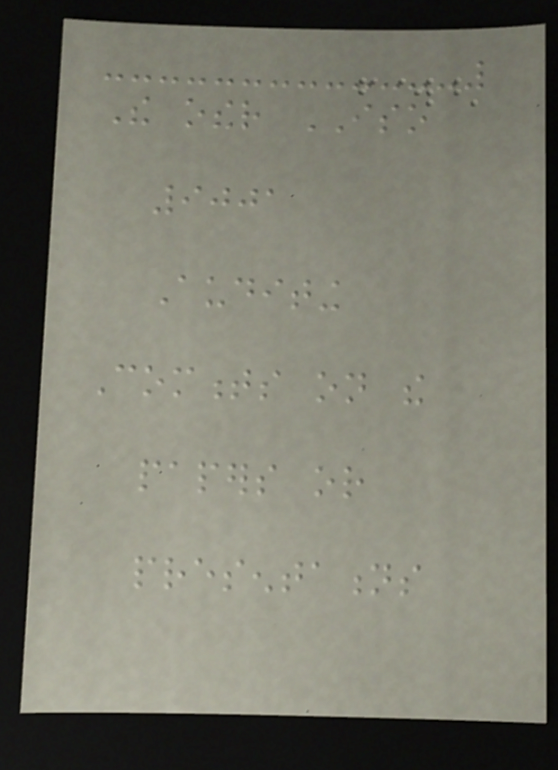The other ISO
9001
Auditing
Comments on the
papers or
presentations
